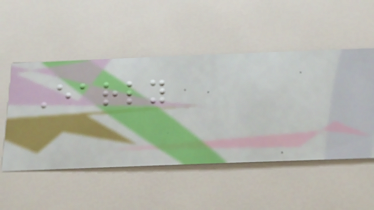Early
